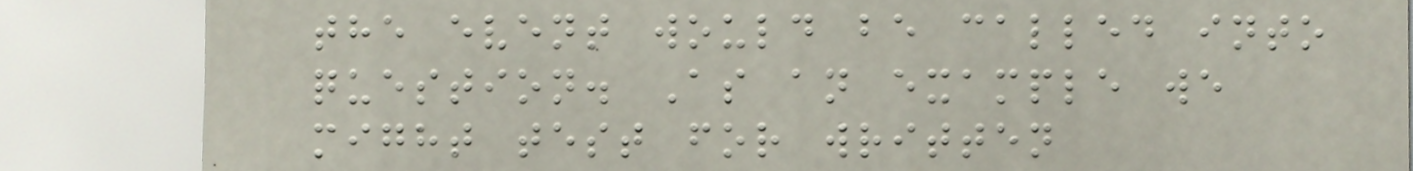the event would be called into
question. As an example we
might test for written
